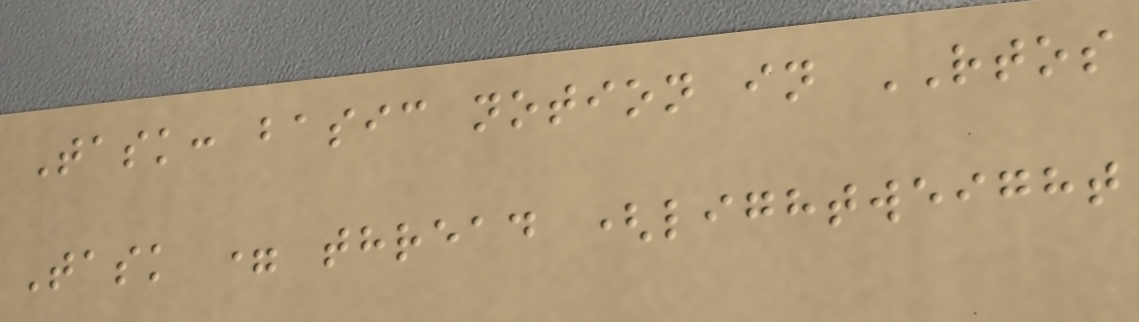Task: basic notion in RTOS
Task = thread (lightweight
